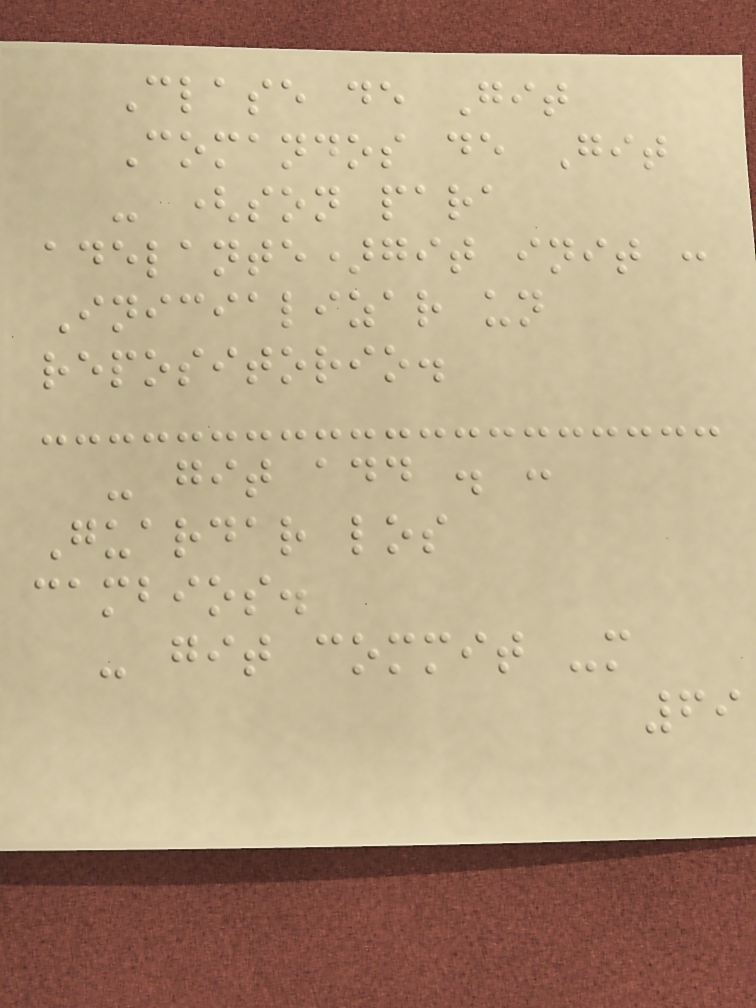Clase de Git
Comandos de Git
- (son para
adelante)git init :
Inicializar un
repositorio.
- git add . :
Guardar los
cambios.
- git commit -m
69
